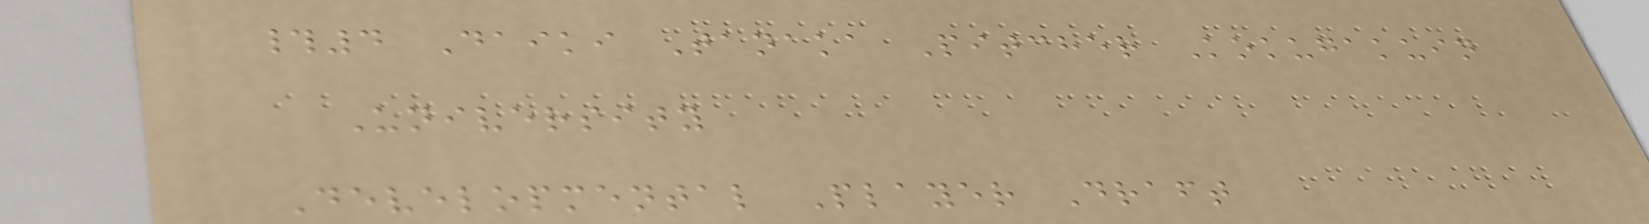#4 Daiki Tanaka Pitcher Kokugakuin
University
Developmental Player Draft
